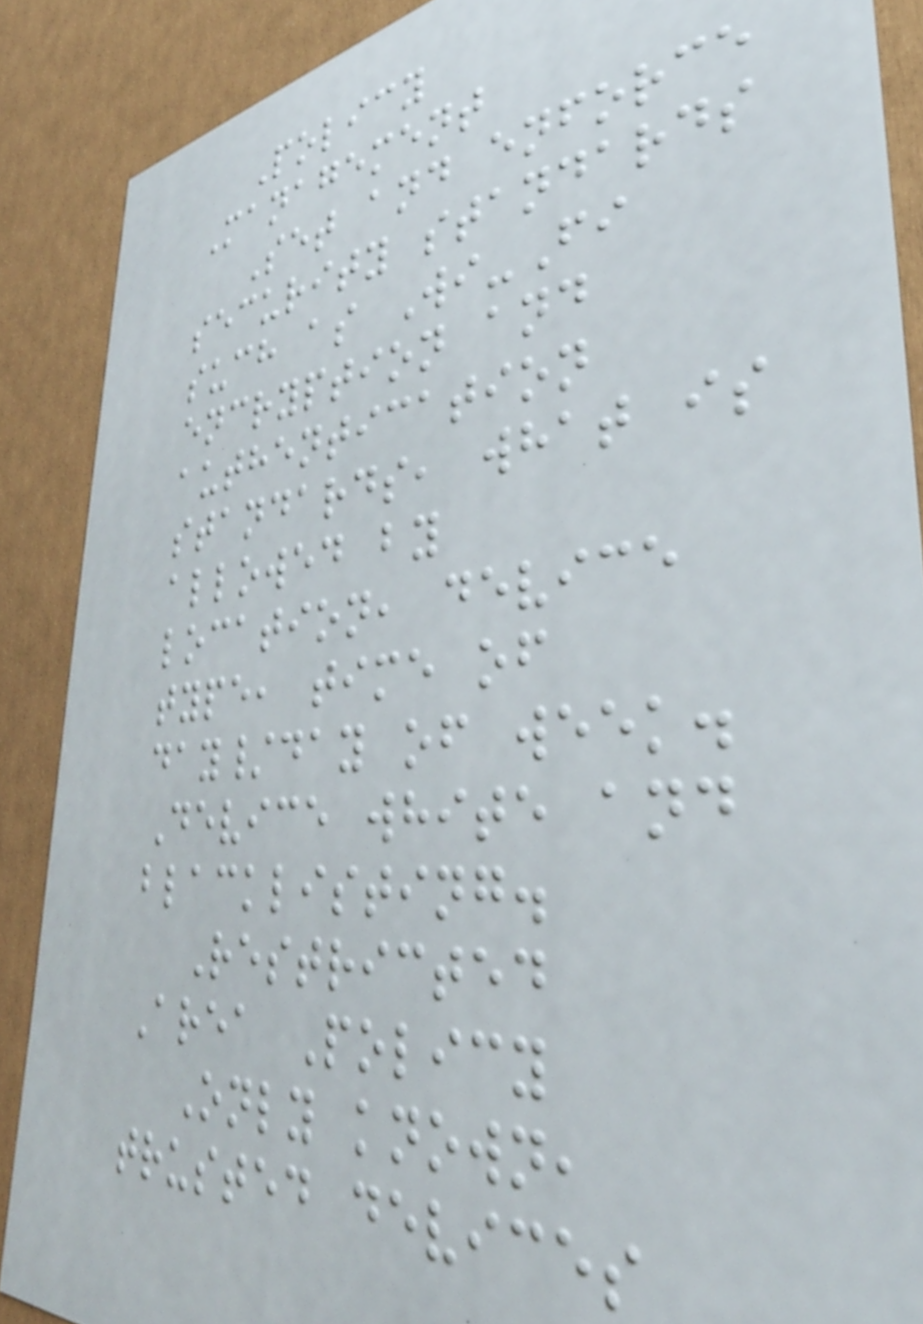Policy
Management
Set and enforce
security standards
such as Wi-Fi
encryption and
authentication
standards, what is
allowed by
location, device
type, time of
day/day of week.
Device white and
blacklisting.
Restricted
Area Policy
Only known,
trusted devices
